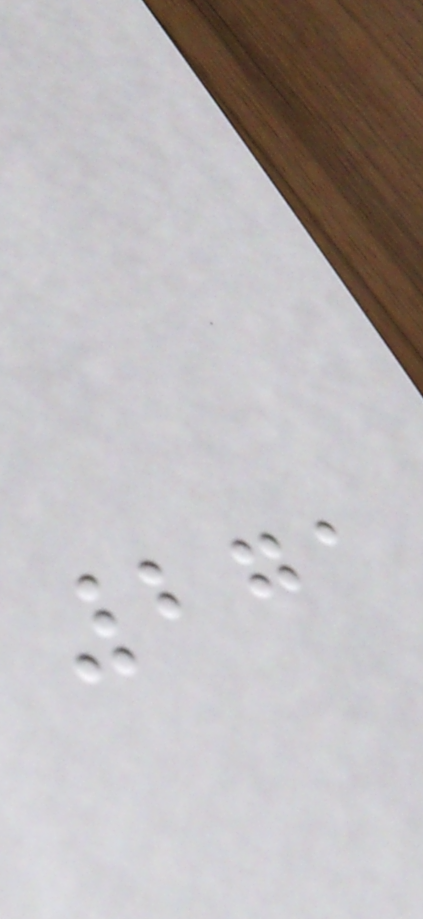271
